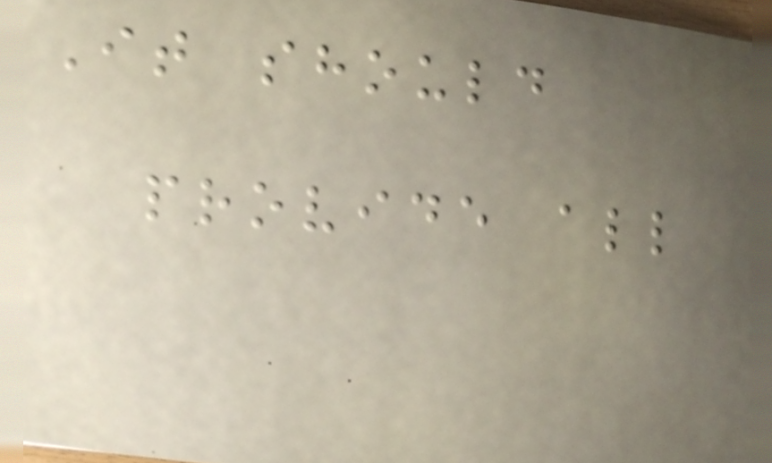It should
provide all
